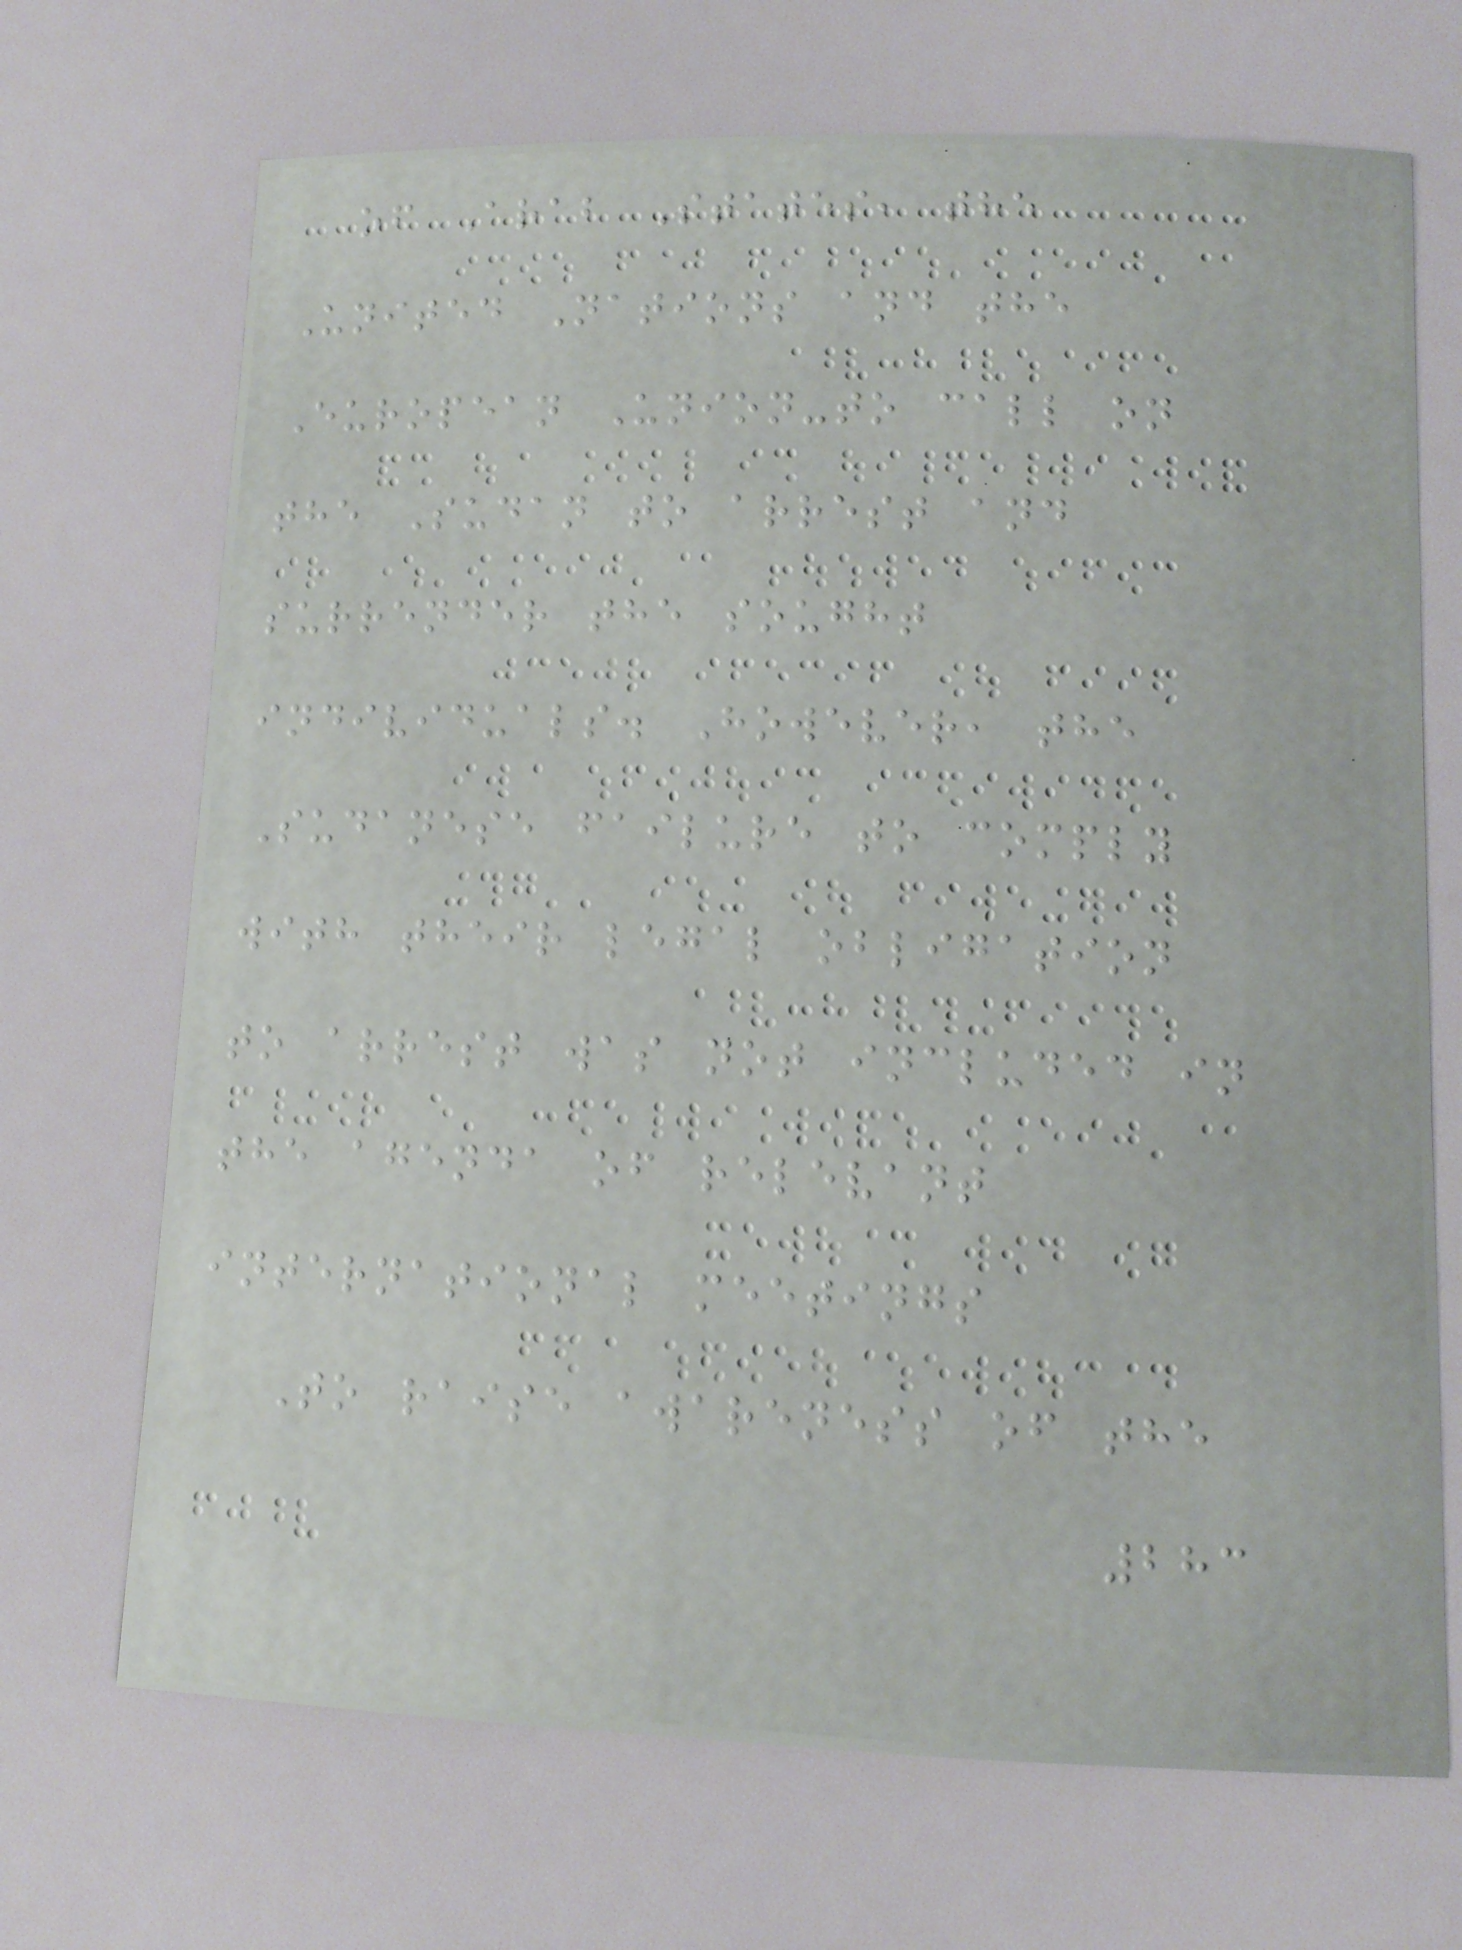of Arab States, the
United Nations and the
European Union-to call on
the Sudan to arrest and
surrender the sought
individuals. However, the
Sudanese failure to comply
with their legal obligation
to arrest was not included in
the agenda of relevant
international meetings
To raise awareness of the
283
